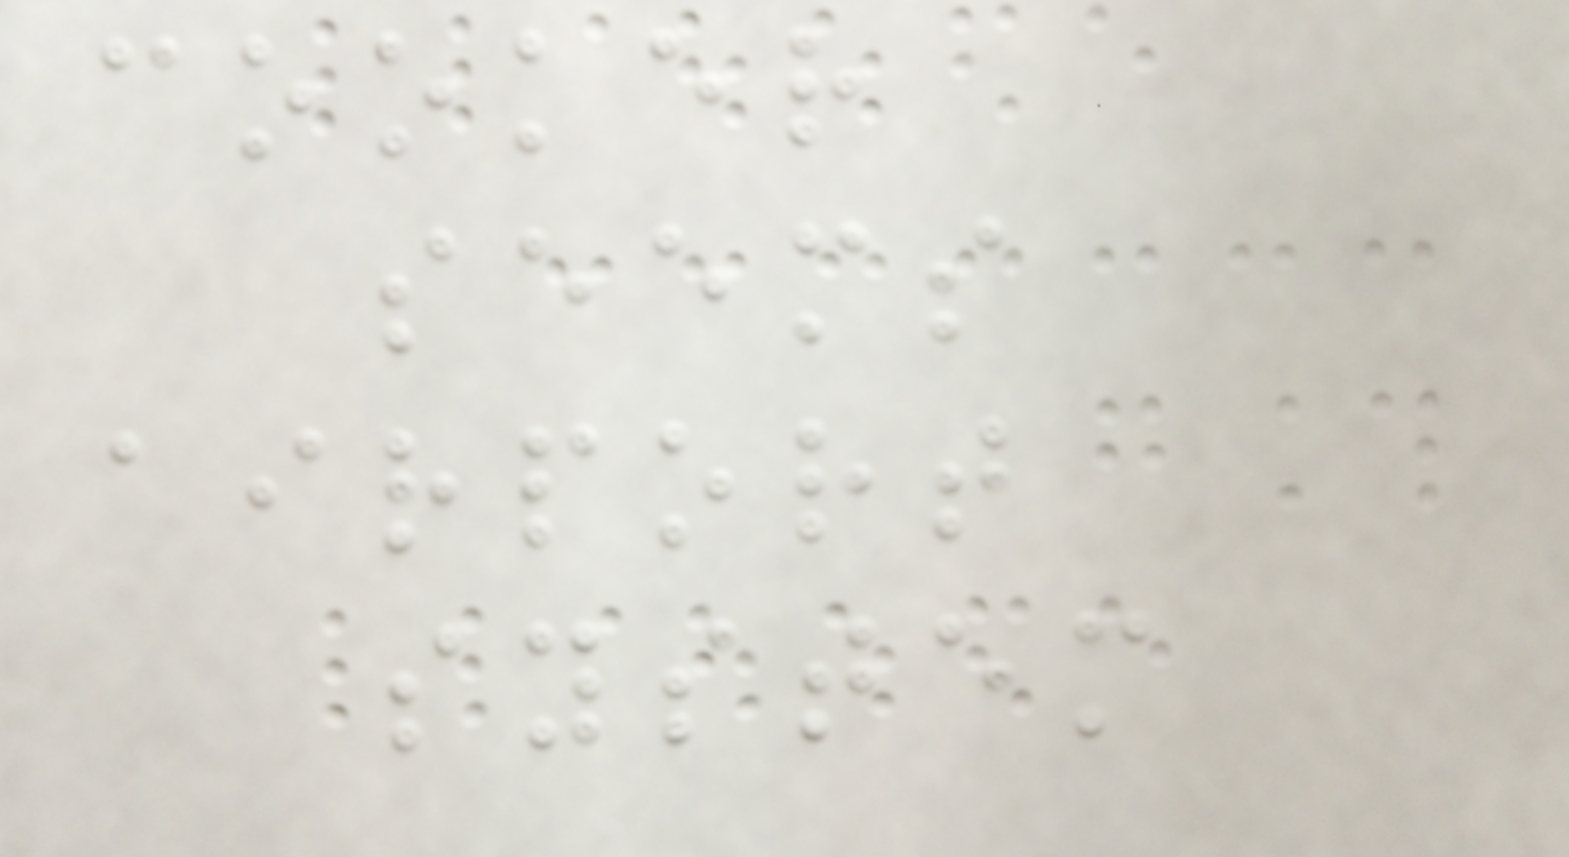cooker
seems
airport
system
